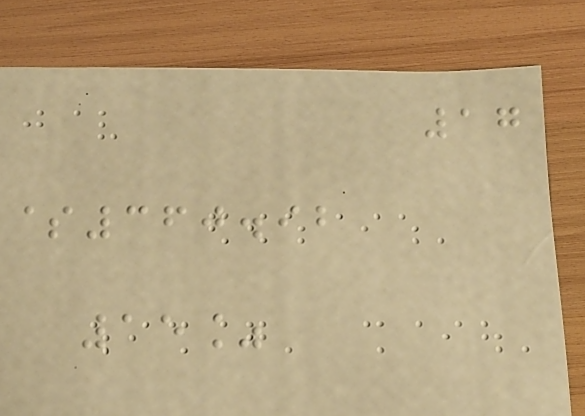17
$360.92
15%
